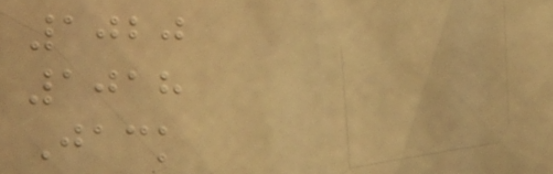1020
1018
Jack
